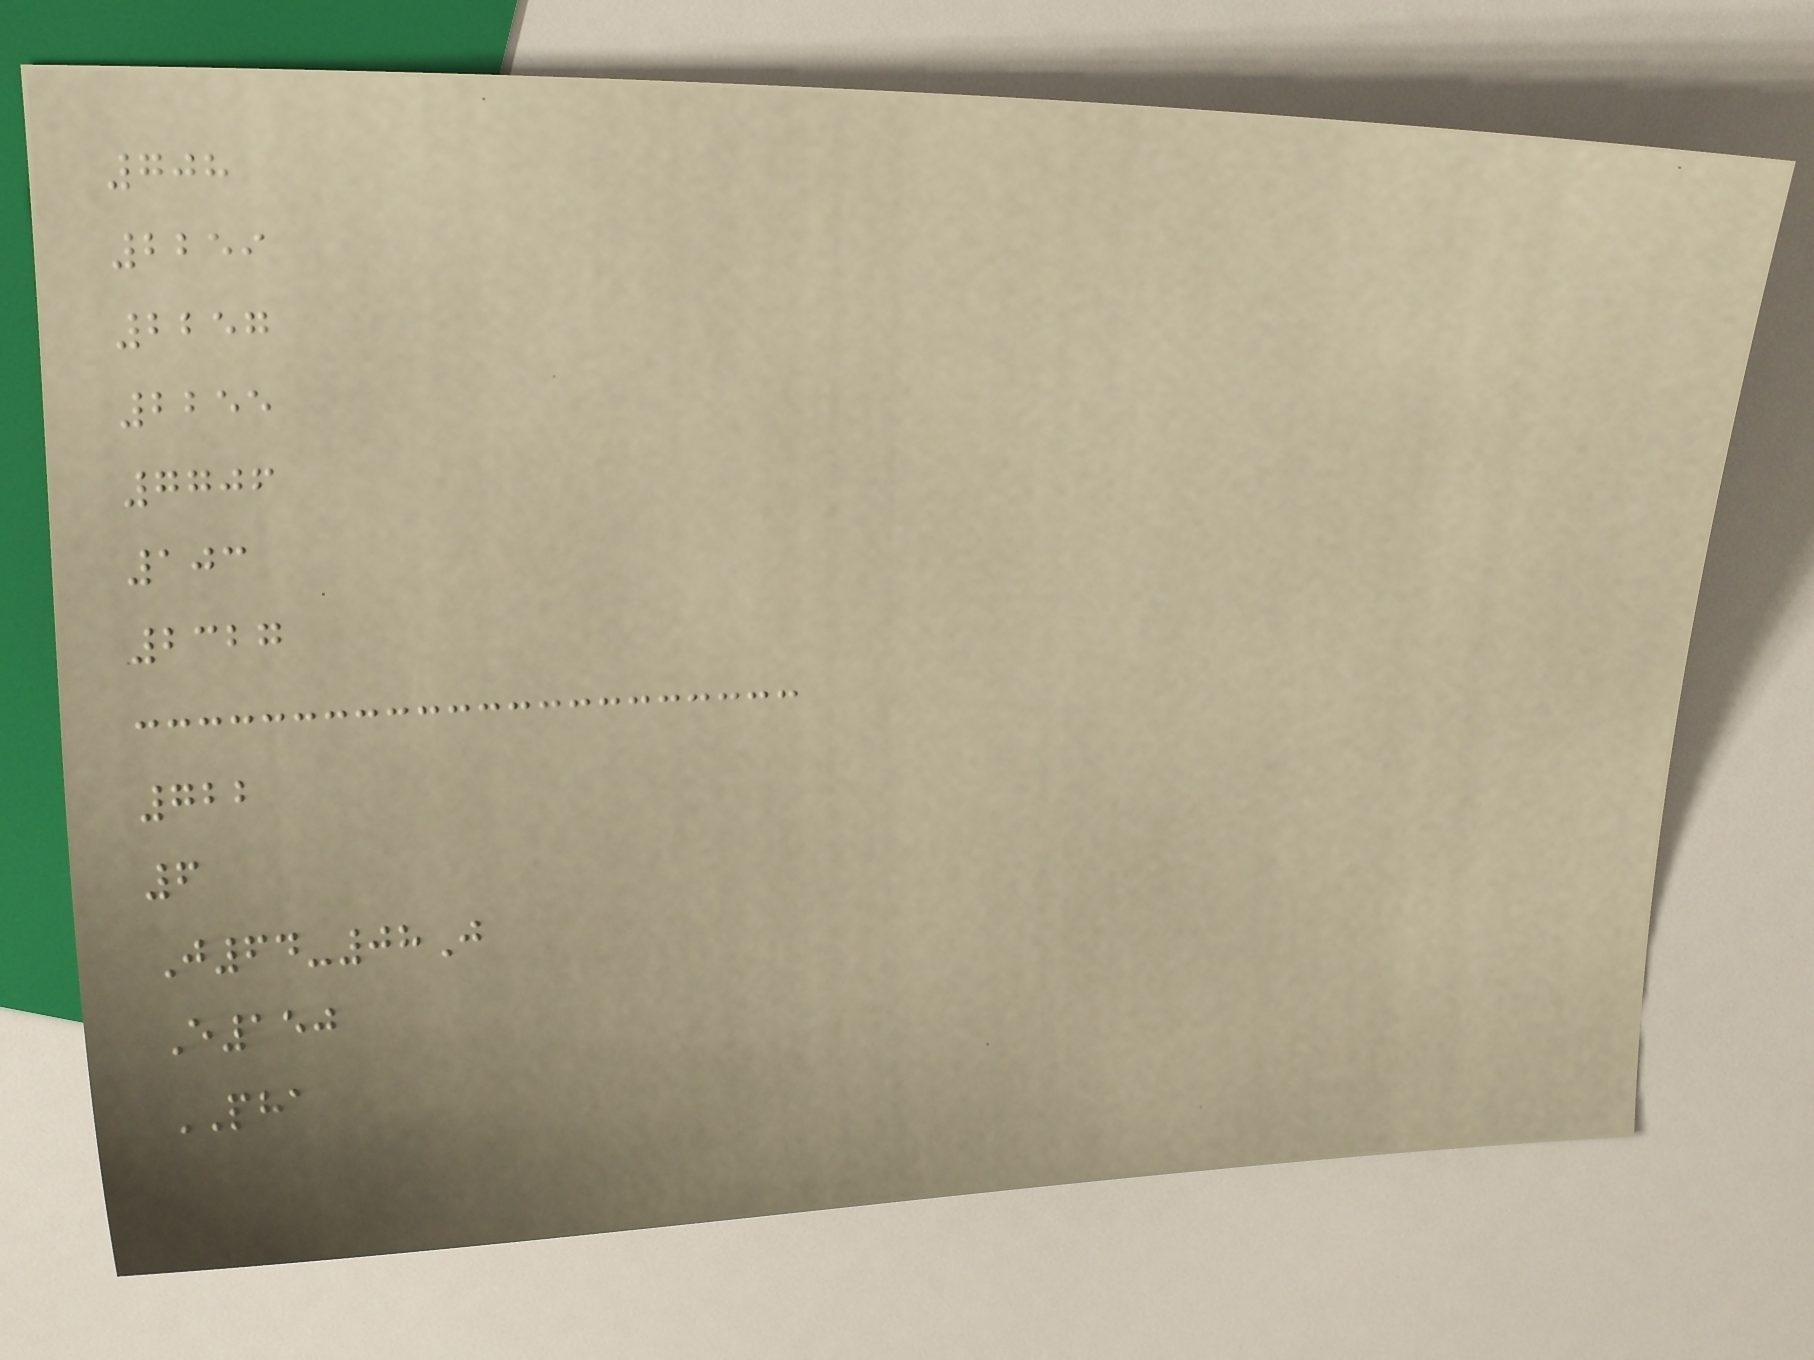708
2259
2257
2255
7706
103
2327
722
6
J64-08J
E150
PHA
